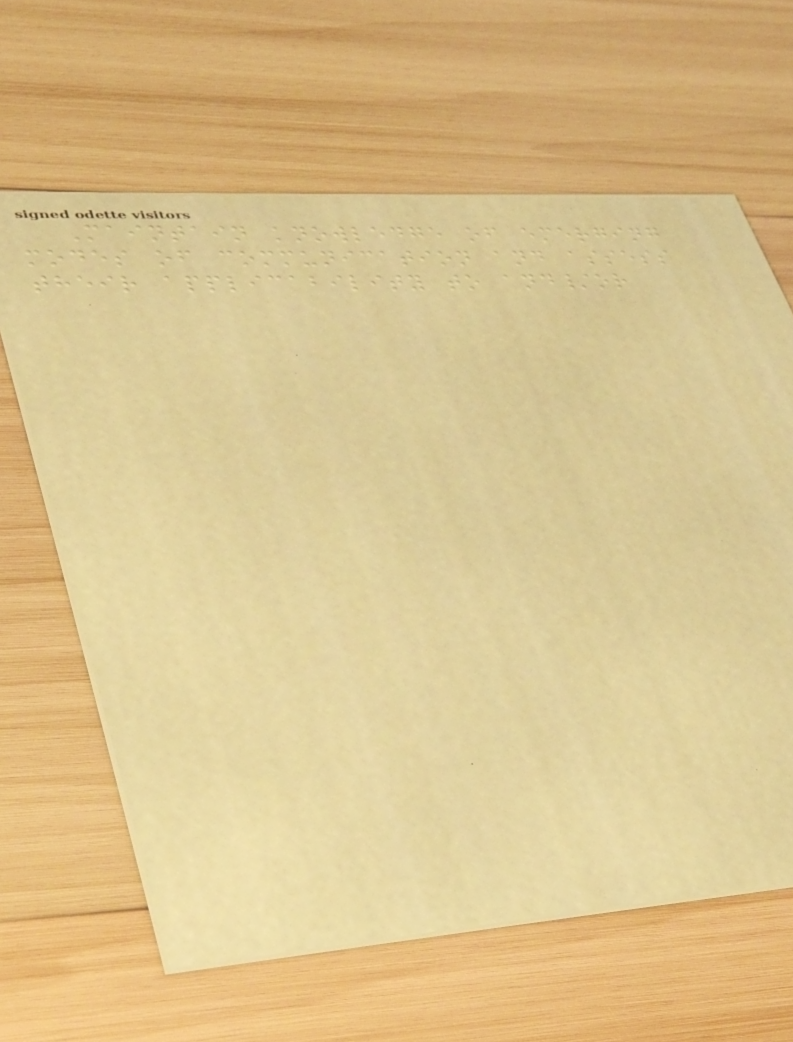Maintain knowledge of emerging
modes of communication and assess
their applicability to and/or
